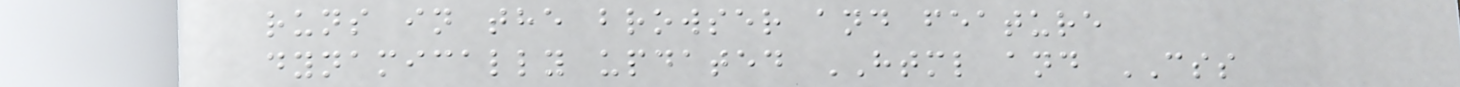runs in the browser and feature
dynamically updated HTML and CSS
